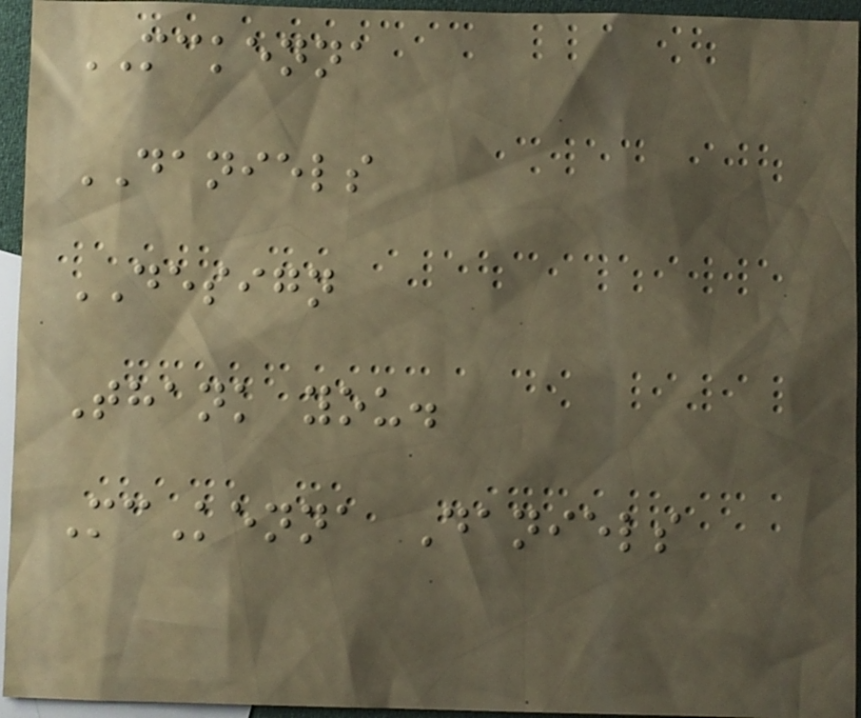MCKENNA
DANIELS
DESIGN
Thank you.
McKenna Daniels
